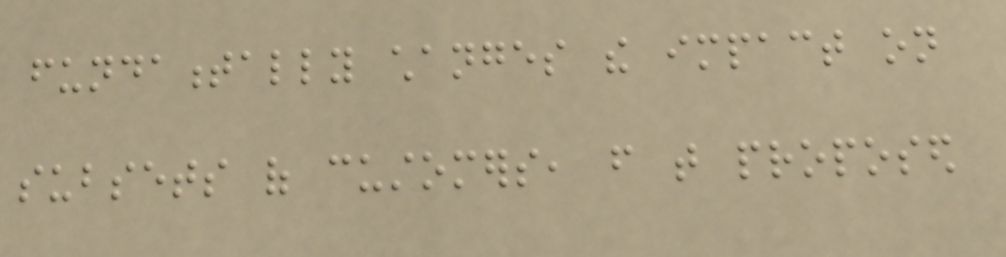fundamentally changes the impact on
subsets of customers, from that proposed
